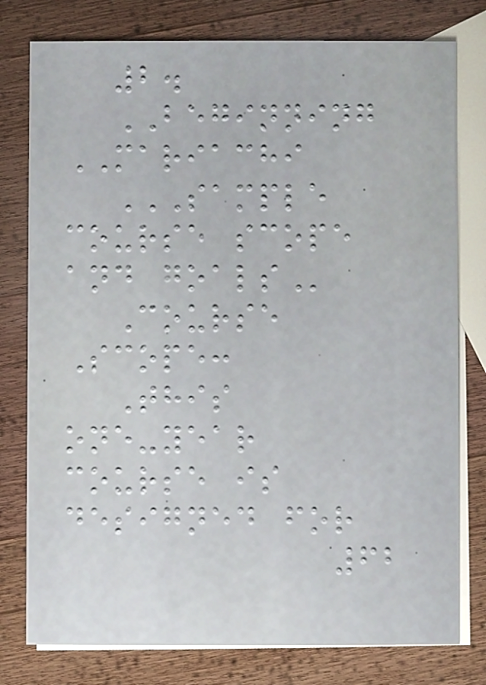2.
BEGINNING
MARIACHI
SAMPLE
COURSE SCOPE
AND GOALS
Course
Scope:
This
one-year
course is
designed for
62
